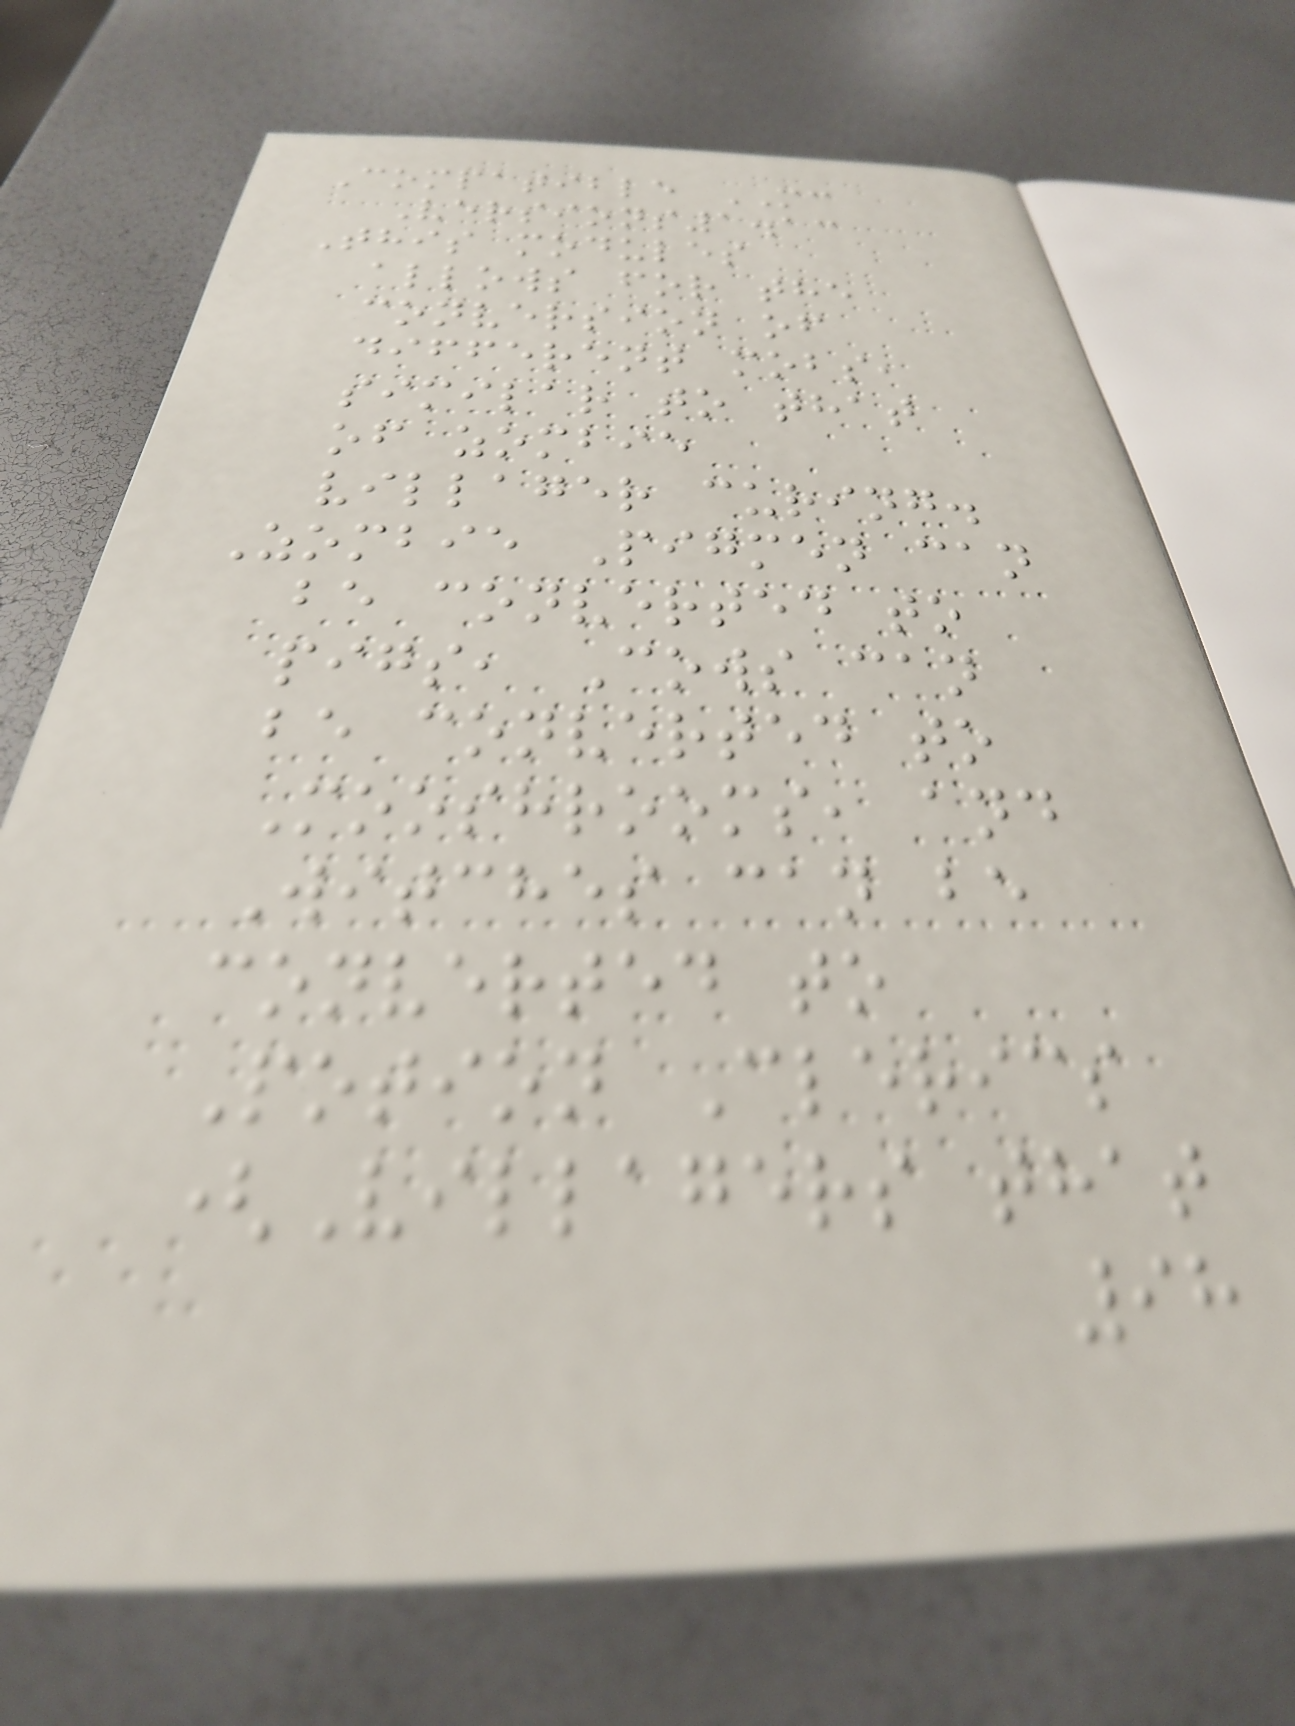Compatible MC
Versions1.13
This modules
allows for the
conversion of
different mobs,
similar to that
of zombie
villager curing.
Zombie Pigmen can
be converted to
pigs, Cows can
be converted to
Mooshrooms, and
Witches can be
converted to
Potion Clerics
(Villagers that
98
